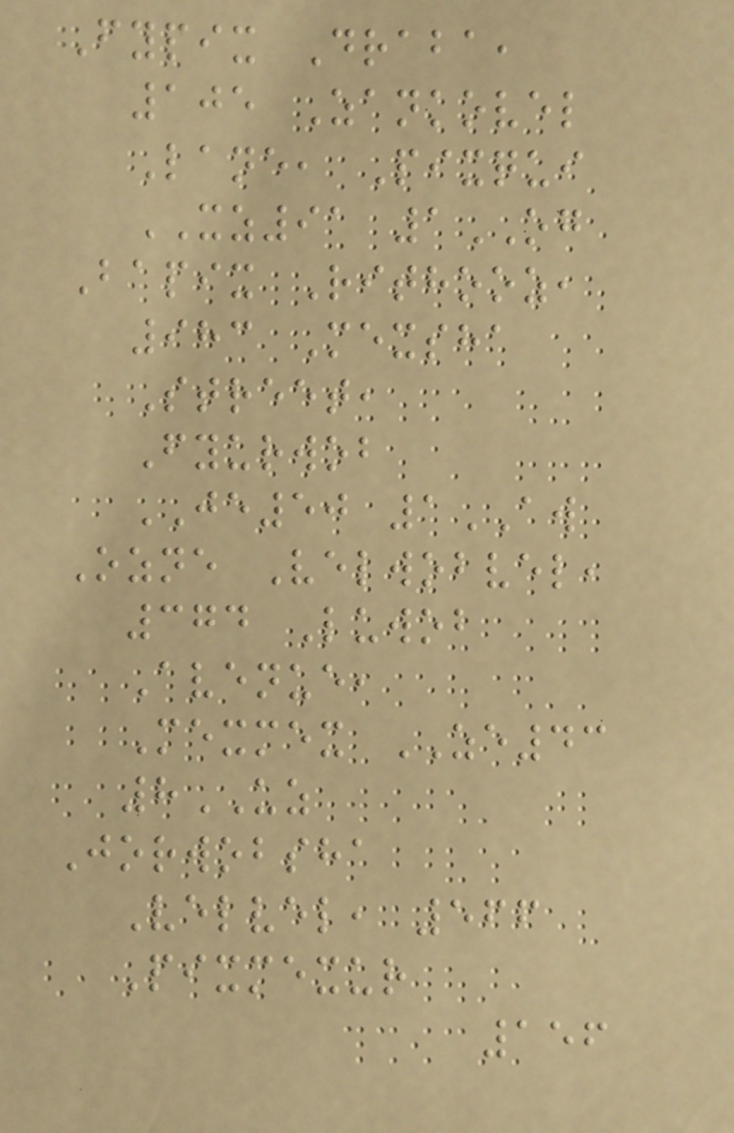Fypix Draba,
105 Zankovel
Lane, Pixqui
XZ91 1OG
Bapix Rithooz,
983 Mexsha
Street,
Fyurwob
JE50 1AW
Ozne Velwobvel,
374 Luwob
Avenue,
Mexmex ZE43
8UZ
Jorwobsha
Velvel, 566
Pixmexur
156
